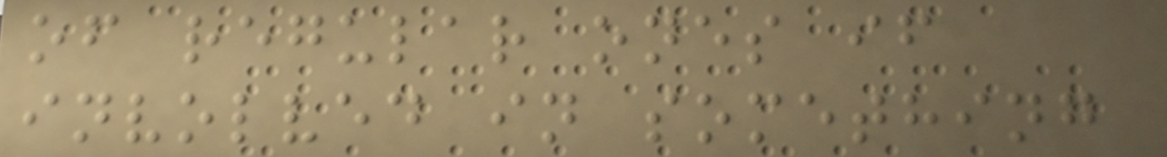of regular ones if
involved in something
